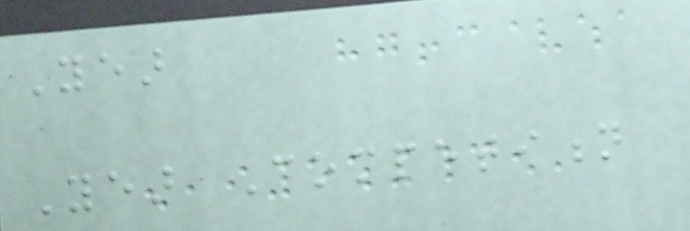Year
Year Competition
